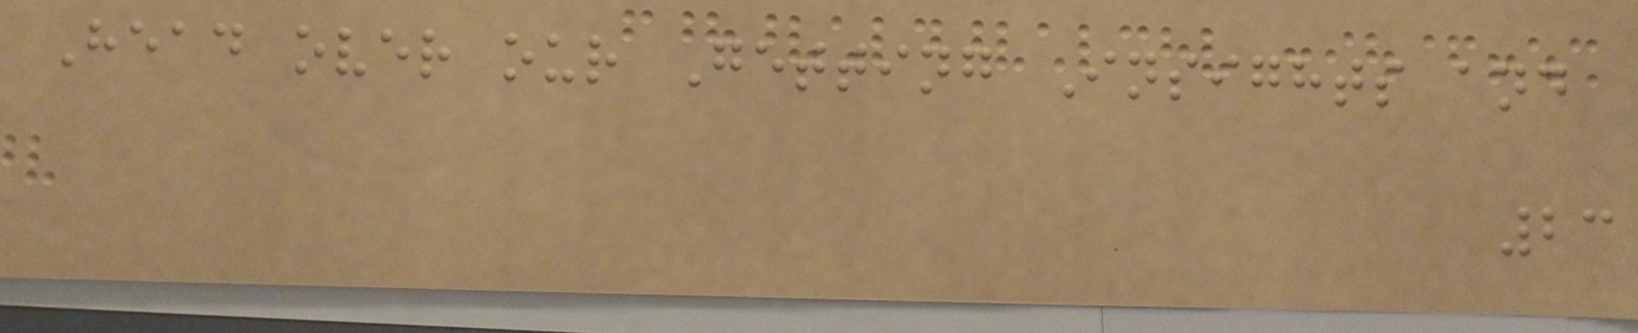Head over our Getting Insights and
23
